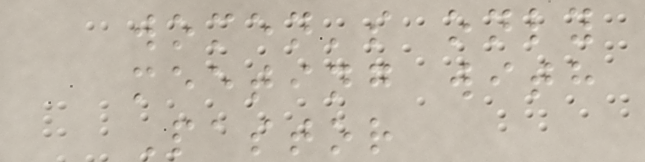women's only
meeting with
Pastor
